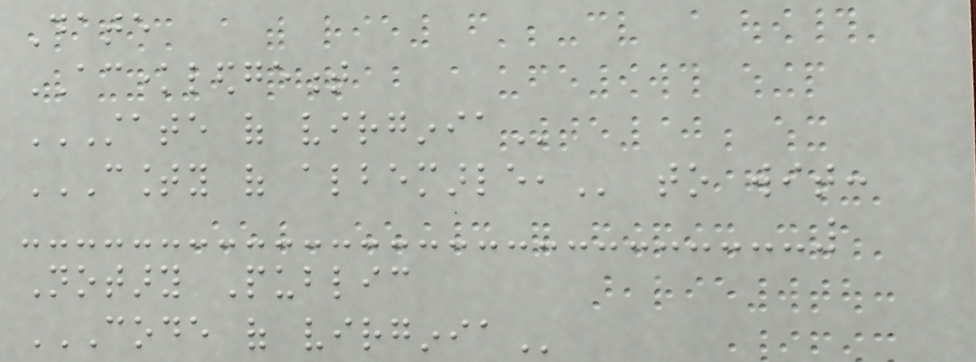Date
ACKNOWLEDGEMENT
STATE OF VIRGINIA
COUNTY OF ALBEMARLE, to wit:
Notary Public
CODE OF VIRGINIA
